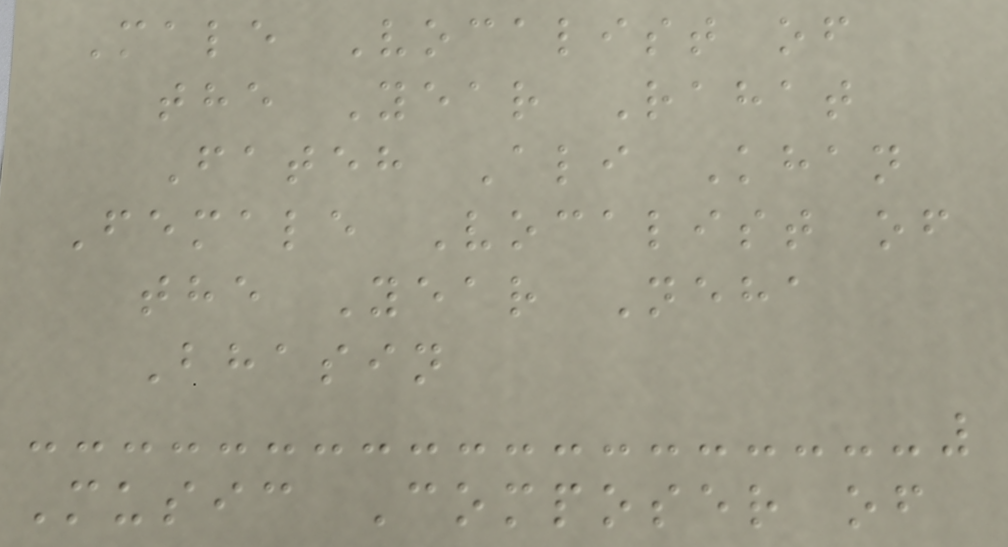Male Vocalist of
the Year Rahat
Fateh Ali Khan
Female Vocalist of
the Year Neha
Bhasin
Music Composer of
